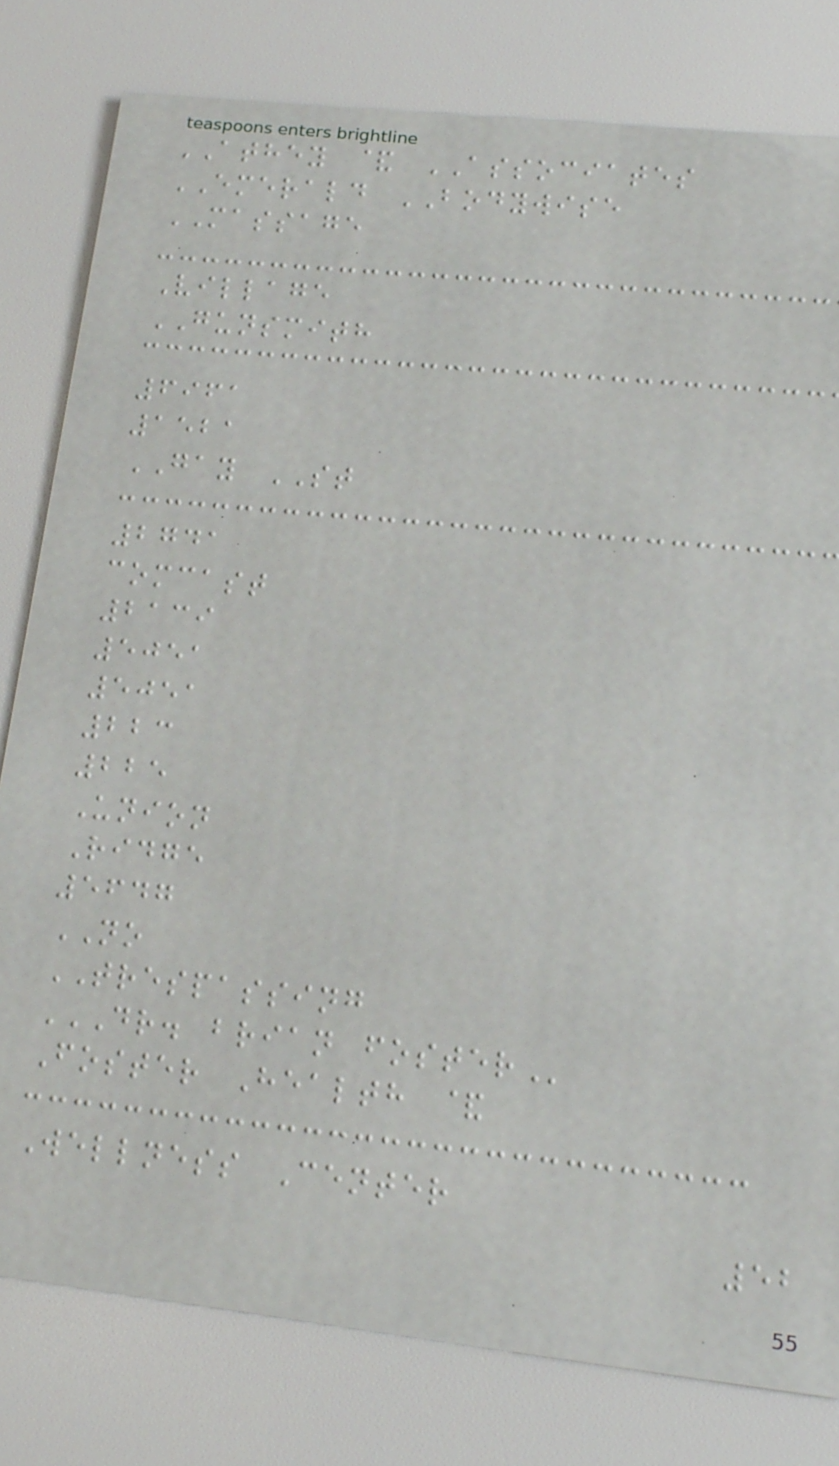ATHEY & ASSOCIATES
EMERALD BODYWISE
MASSAGE
Village
GUNSMITH
6961
1521
GAY ST
2741
comcast
2139
5051
5051
223
225
Union
Ridge
5647
NO
TRESPASSING
DR. BRIAN FOSTER
Foster Health &
Wellness Center
52
